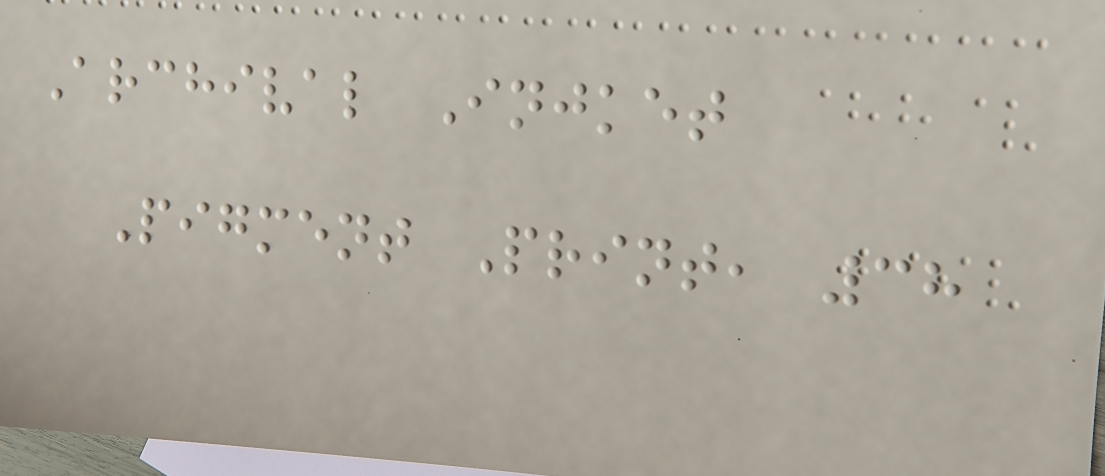Archival Injket
Pigment Print, 38
